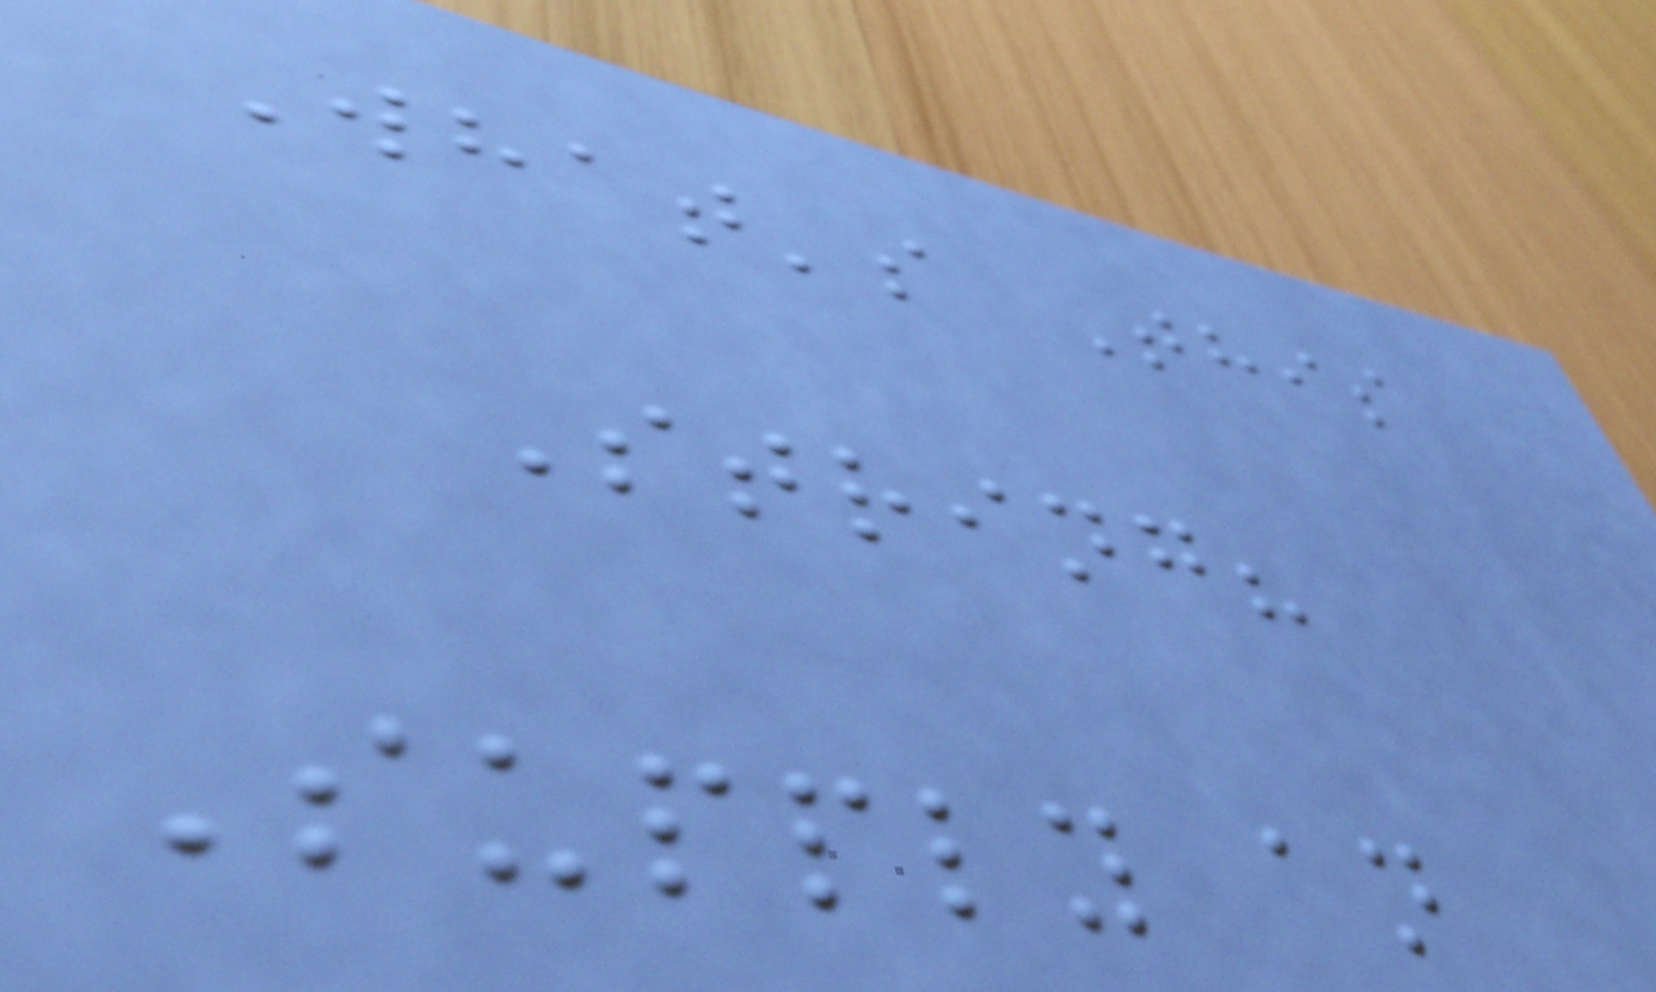What's This
String?
Supply an
